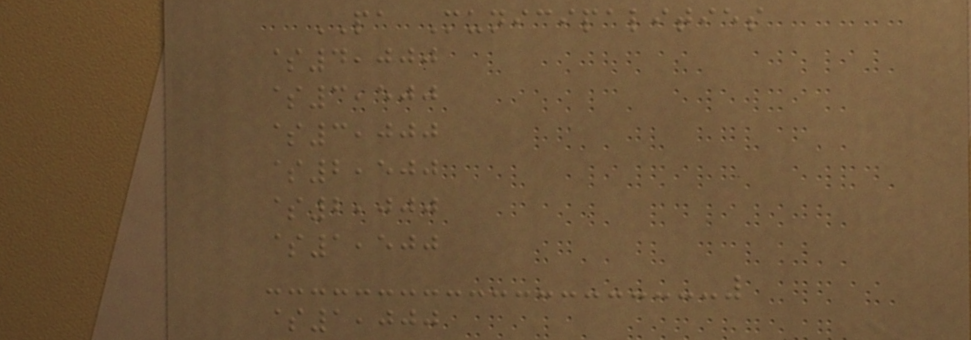PA Municipalities
$4,000
$3,500
$3,000
$2,500
$2,000
$1,500
$1,000
